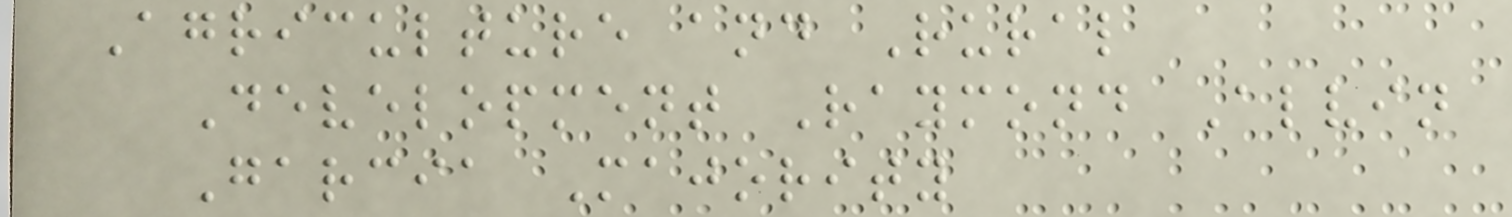Agriculture and Rural
Development Raymond Alvin
Garcia Majority
